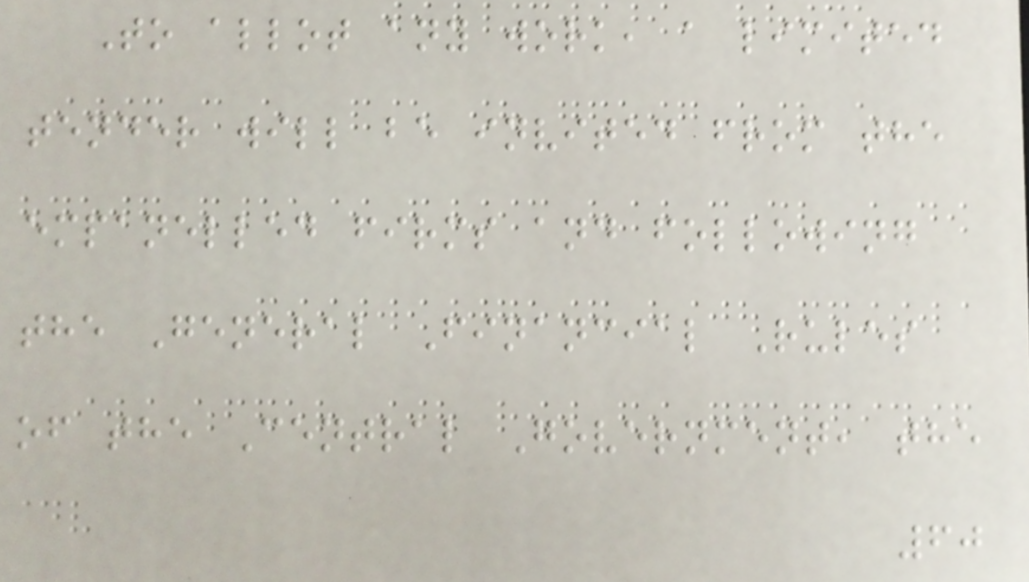To allot any work, a limited
tender will be invited from the
empanelled firms and following
the General Financial Rules
of the Central Government, the
60
